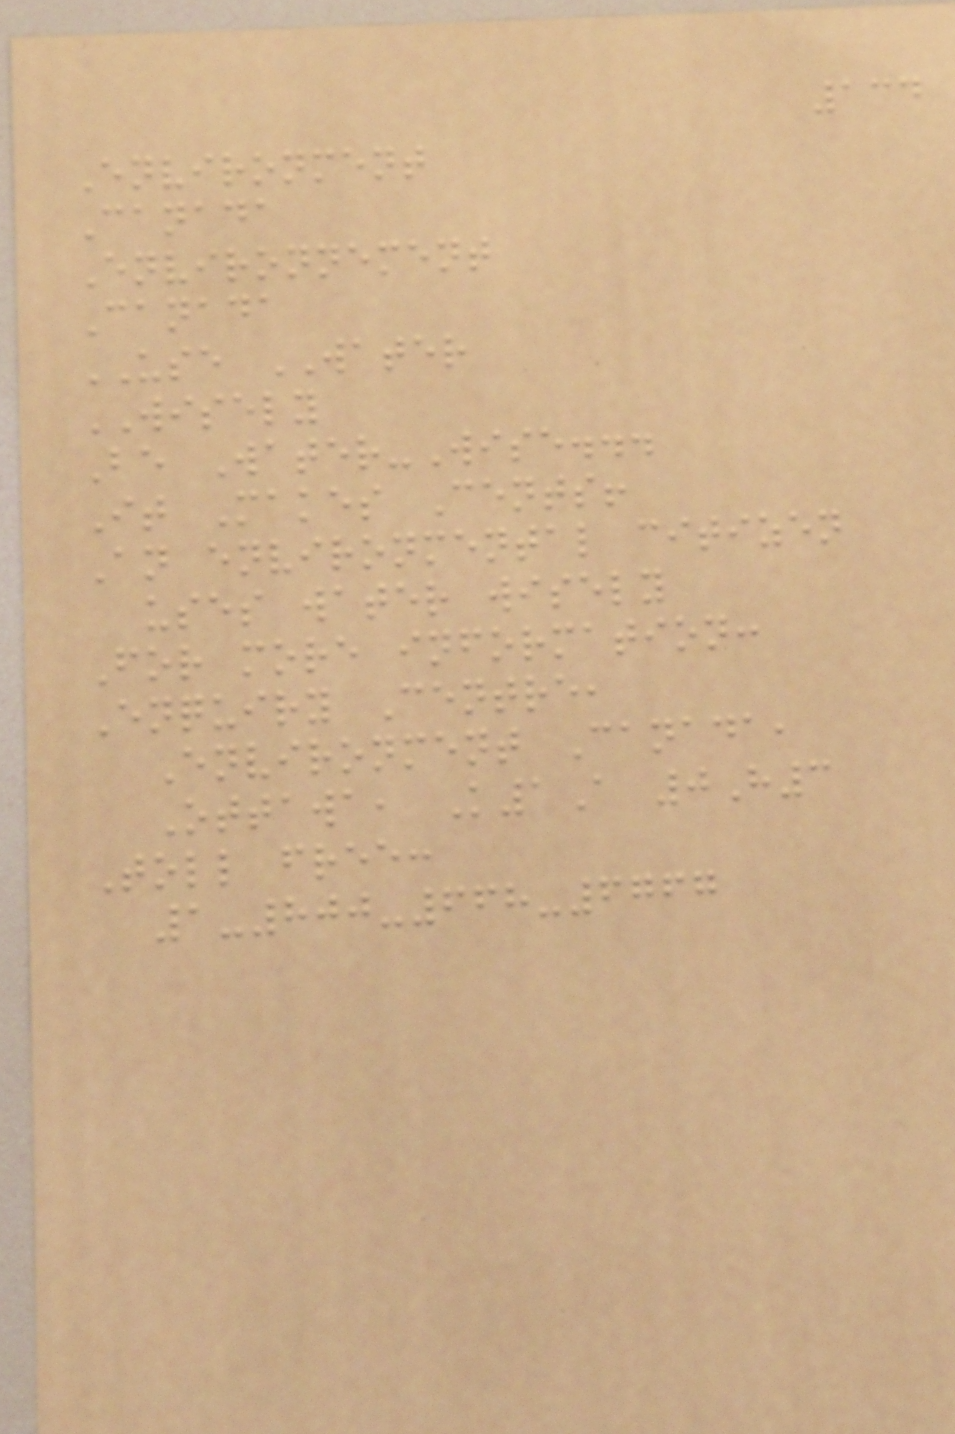134
Environment
Canada
Environnement
Canada
USE WATER
WISELY
Be Water-Wise...
It Makes Cents!
An environmental citizen
uses water wisely
For more information:
Enquiry Centre,
Environment Canada,
Ottawa, K1A 0H3
Toll free:
1-800-668-6767
